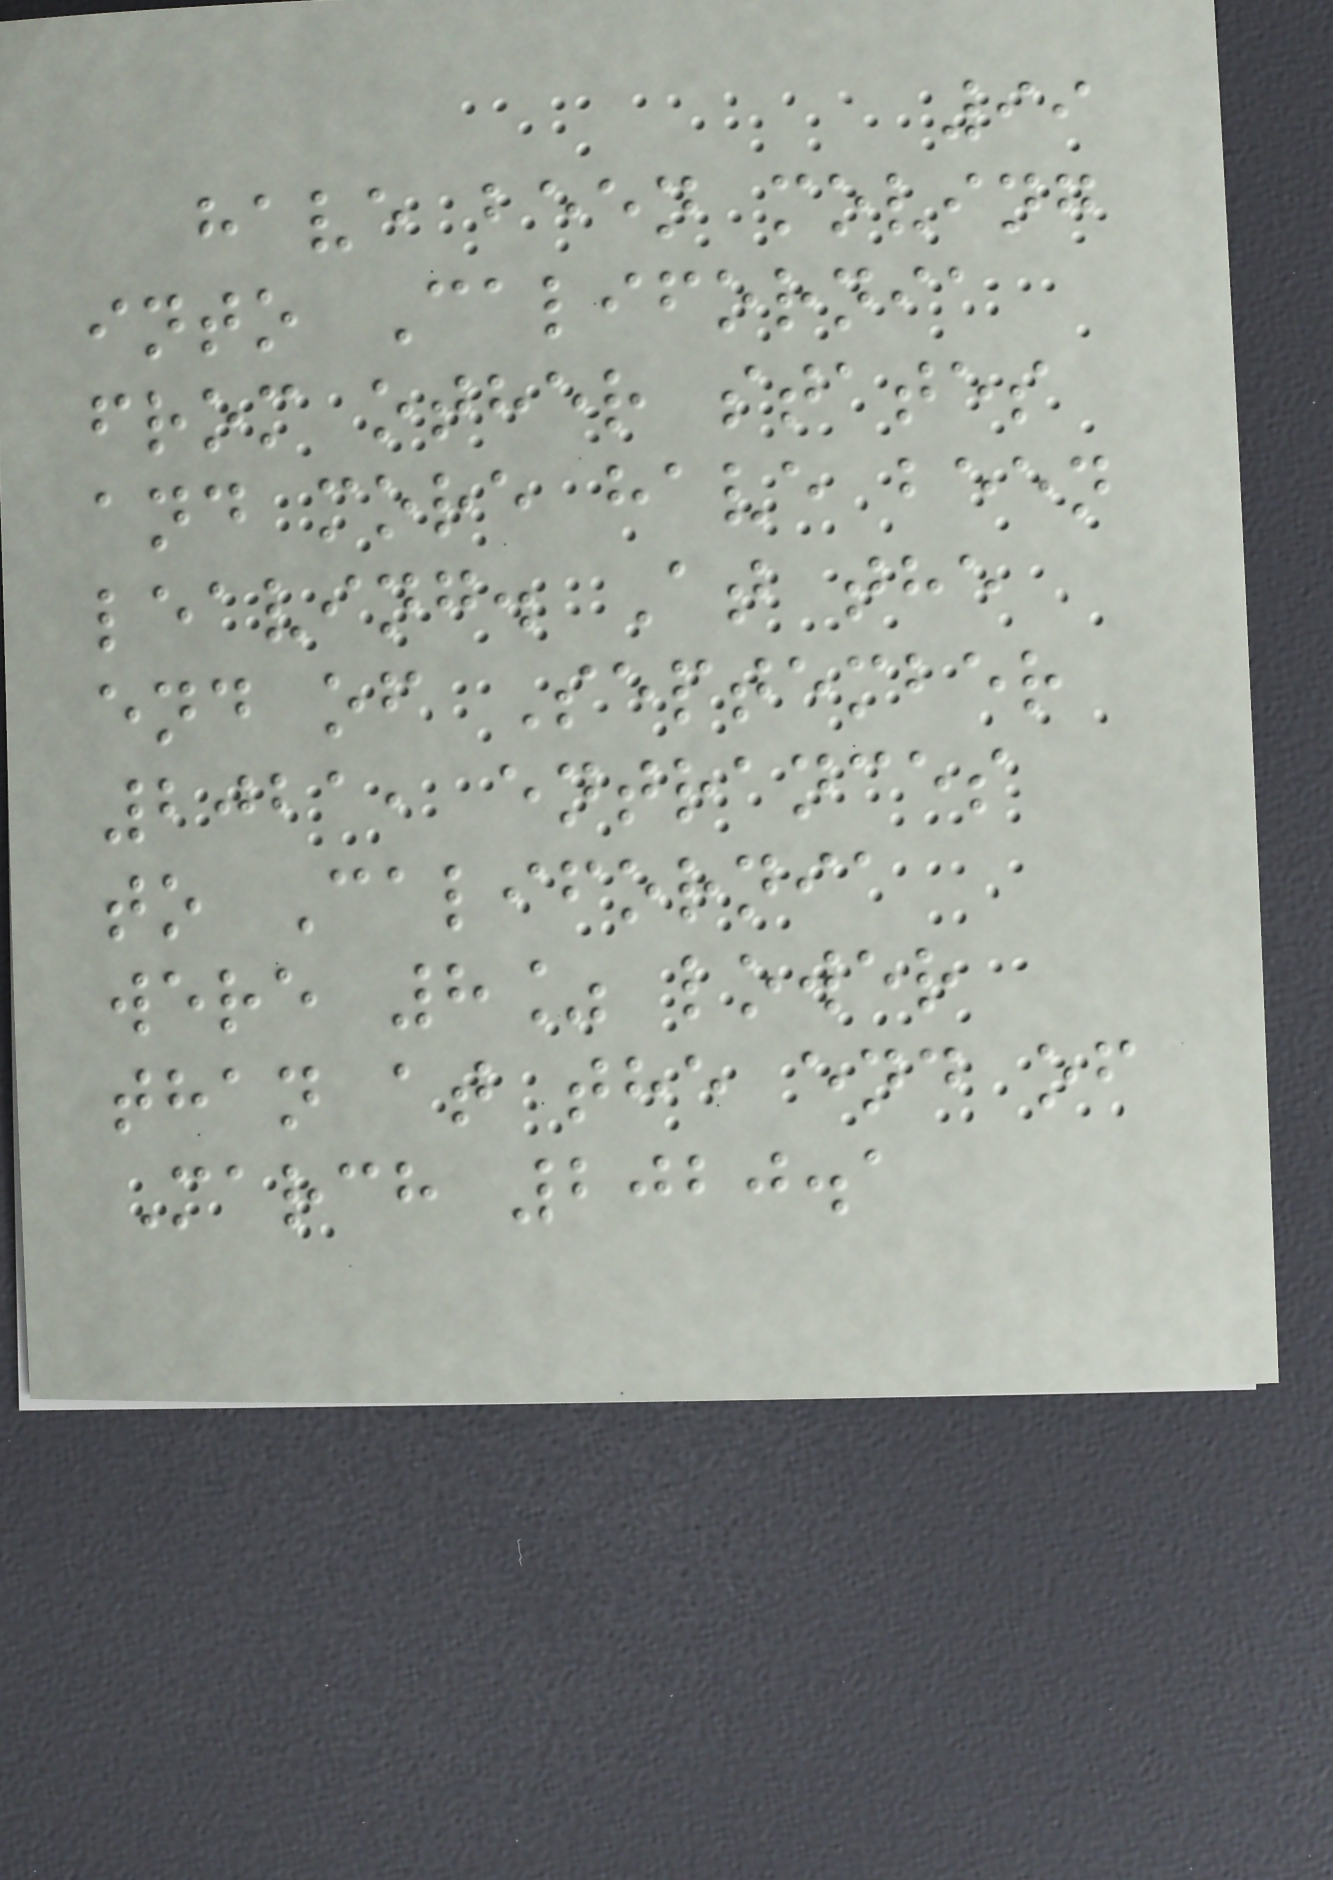99
have been moving
into California
from other states
and more have been
leaving. At the
end of September
2021, entrances
to California
were 8% lower
than at the end of
March 2020.1
